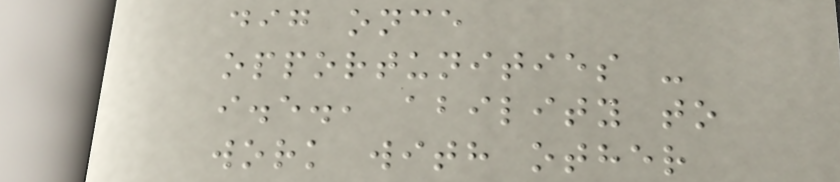dig once
opportunities -
i.e., ability to
work with other
